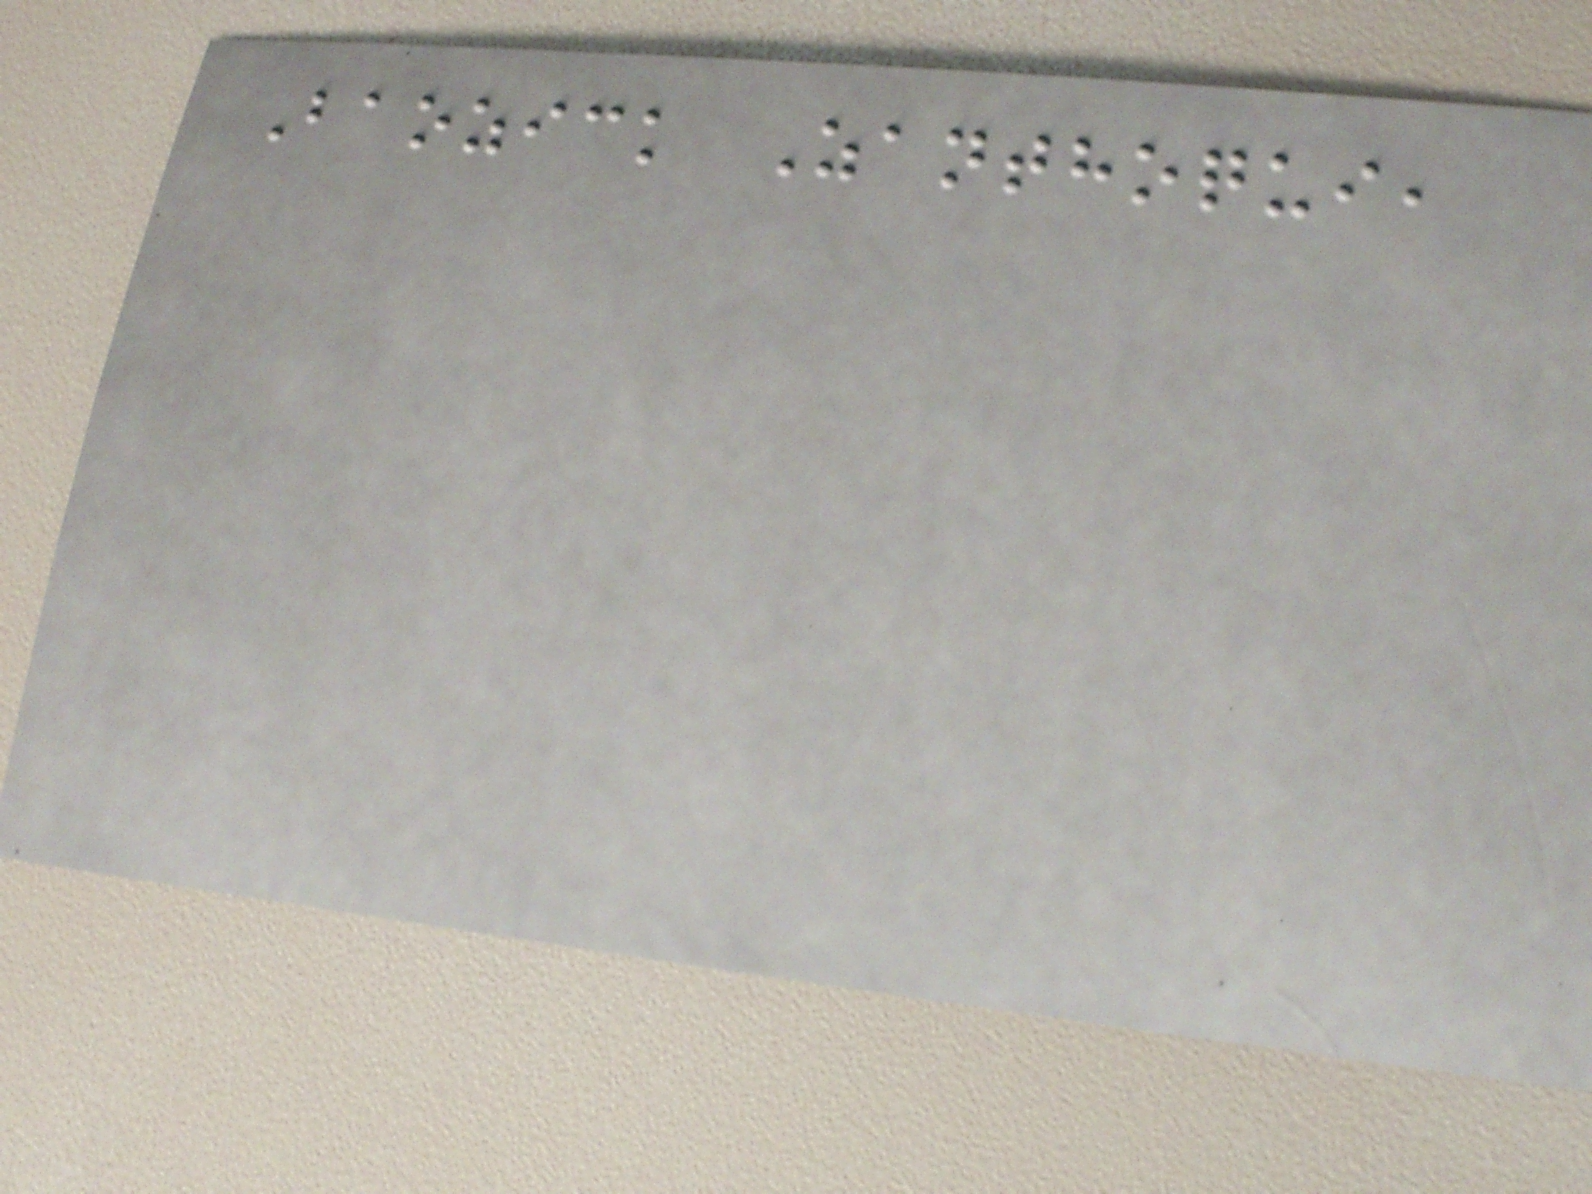Baozick Zanthoqui,
